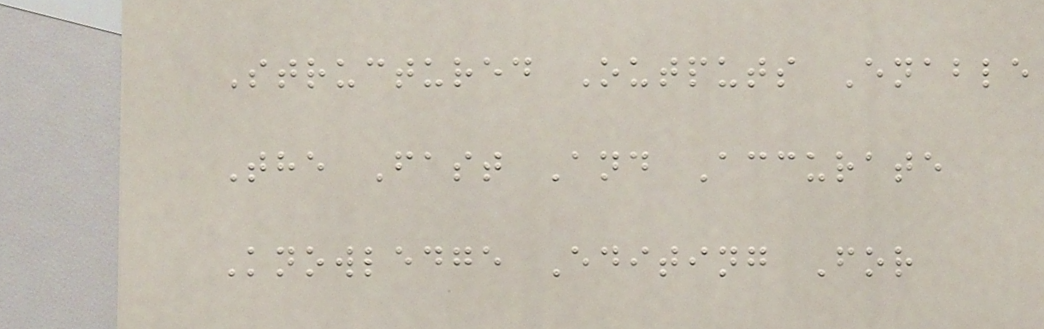Structured Outputs Enable
The Fast And Accurate
Knowledge Editing For
